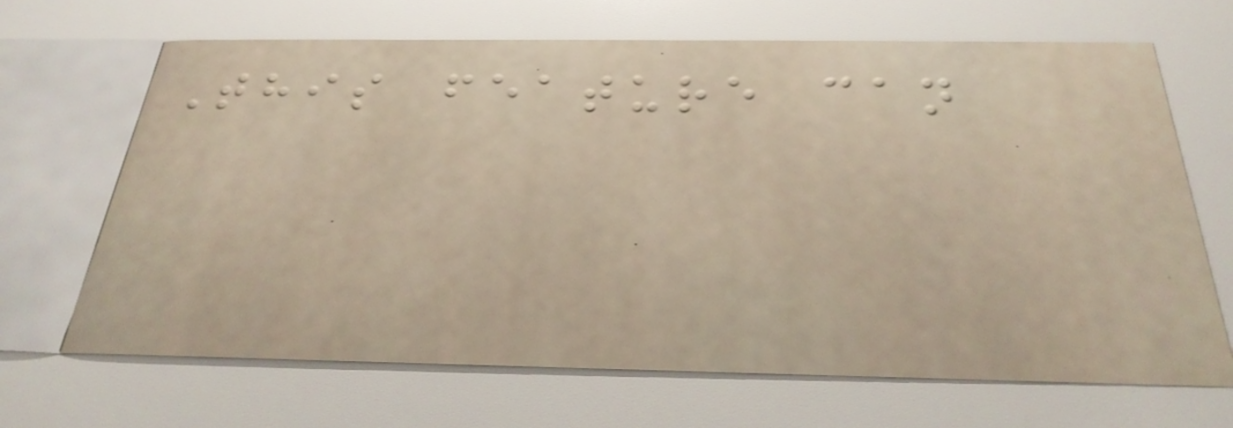This feature can
